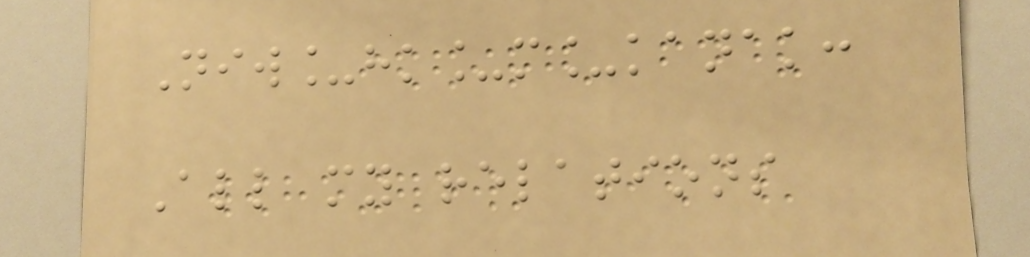Niw_hk_m_kanak:
All my relations
